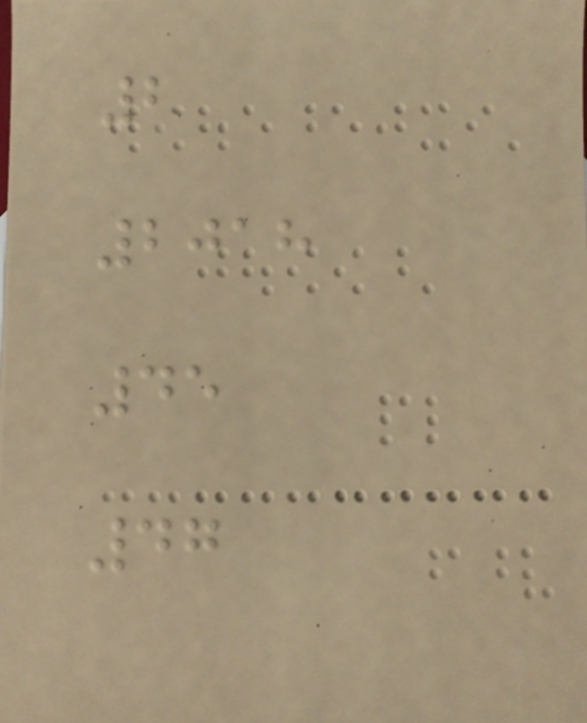2
2018
45
47
